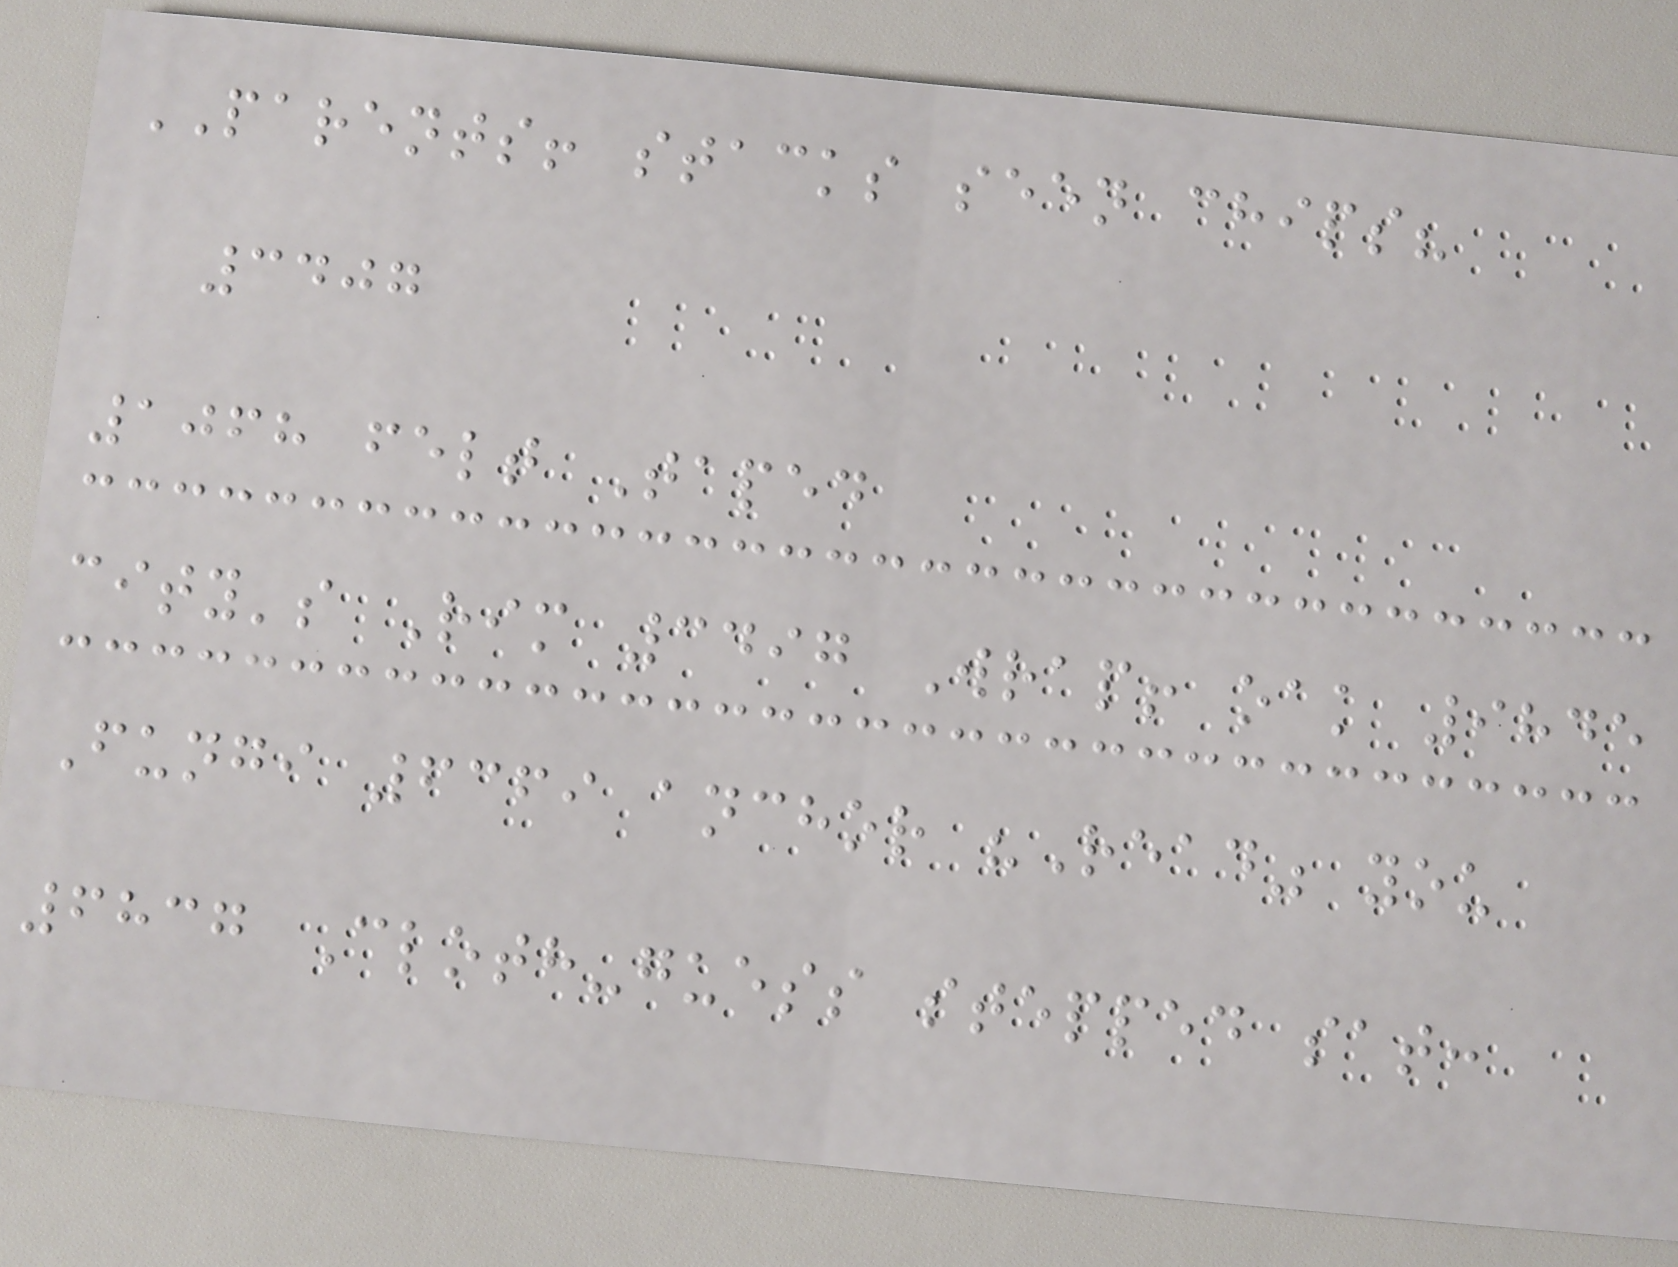PARENTS! stacks seen chips?
3407
1068 felt Taped
city's Rim 3497 Wrap! oak 9845
Fungi 6369 anchor "Read" you
6837 Cloth-guess stepped sat:
